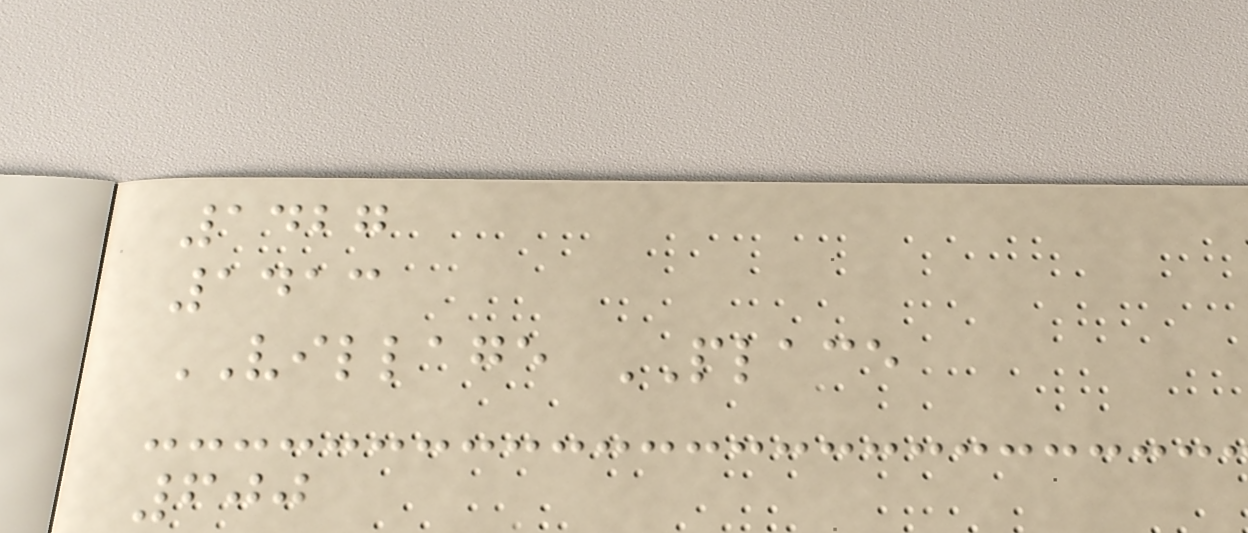1427
1413
VILLAGE PLACE
600
